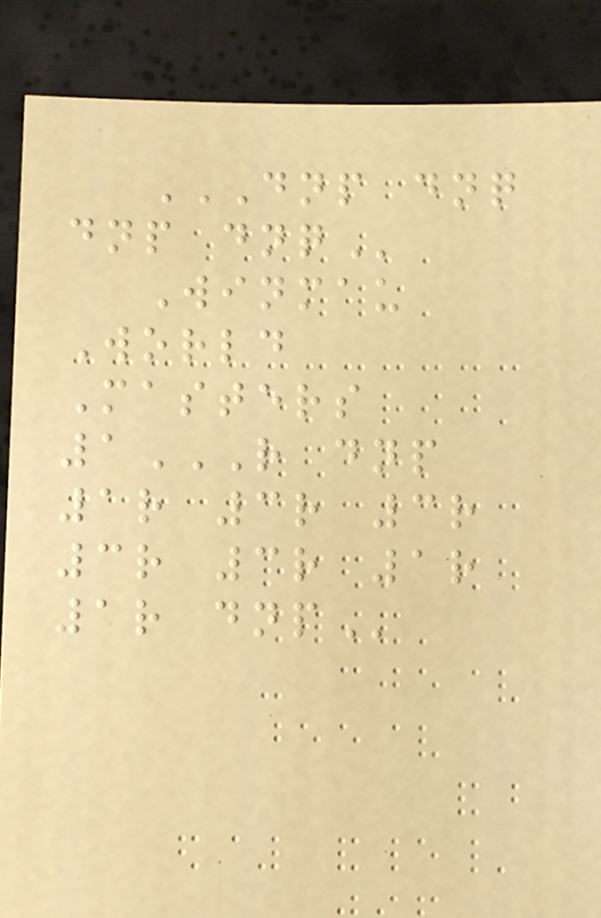DNP DNQ
DNP DNQ
Winmau
World
Masters
1R DNP
1R 3R 3R
3R 3R 1R
1R DNP
